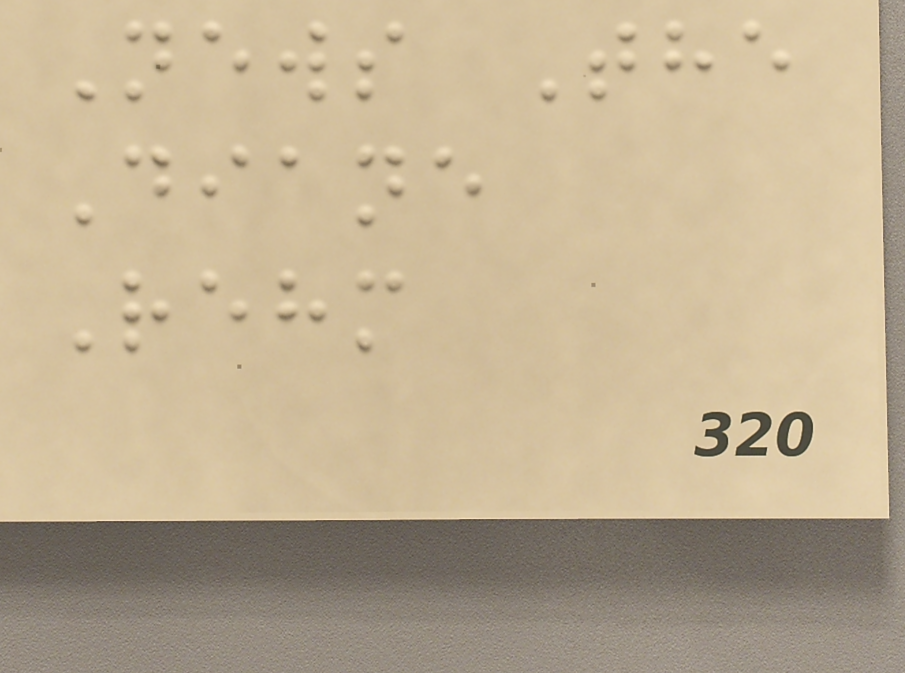News The
Diane
Rehm
